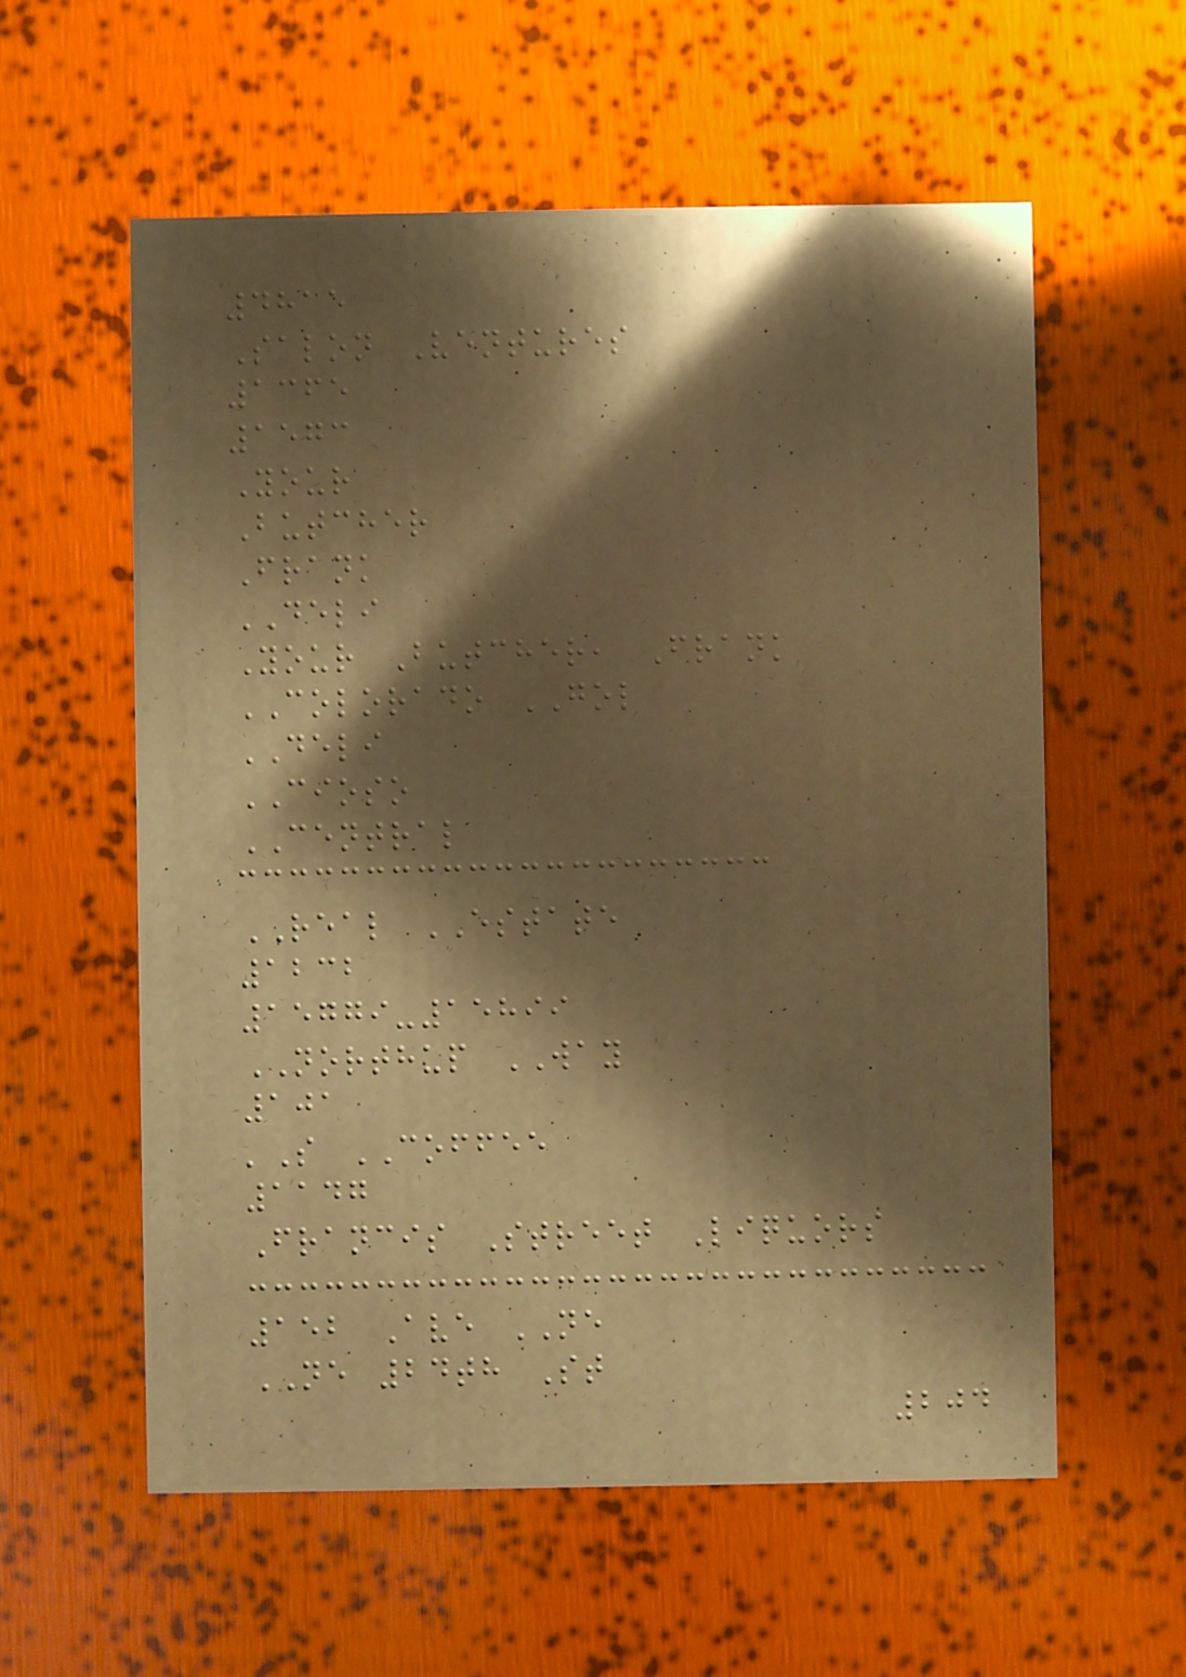4815
Salon Ventures
1365
1573
Your
Butcher
Frank
DELI
Your Butcher, Frank
COLORADO GOL
DELI
CIOSO
CENTRAL
REAL ESTATE
1232
15779-15899
NORTHUP WAY
101
'S COFFEE
1147
Francis Street Liquors
152 Ave NE
NE 24th St
204
